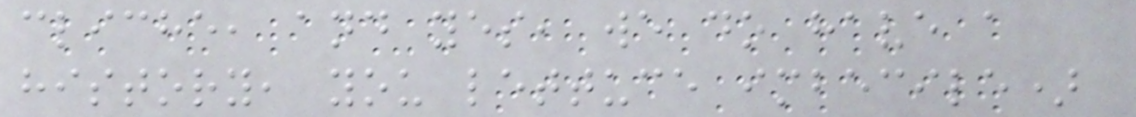cliche, and yes, we do have a
history, you lettuce imbecile)
